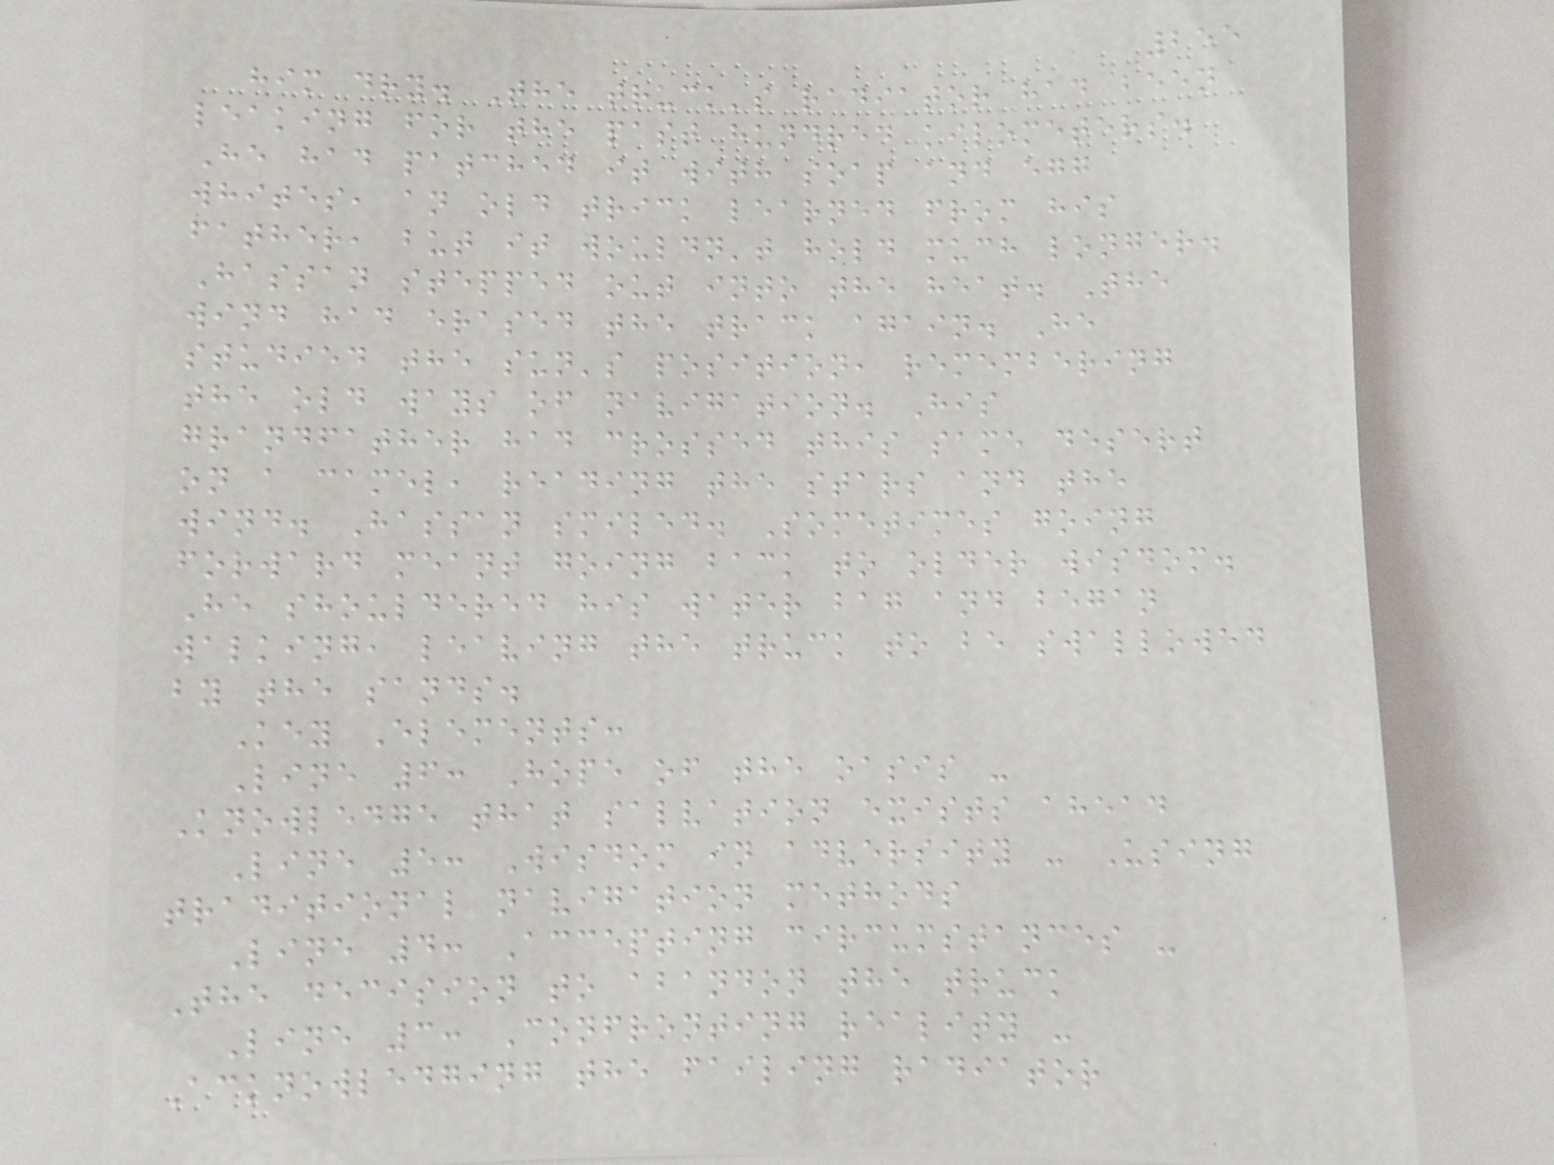255
him dry. The truck's radiator had been
leaking for the past hundred kilometers.
He had patched it with soap and egg
whites, an old trick learned from his
father, but it wouldn't hold much longer.
Hassan stepped out into the heat. The
wind had erased the track again. He
studied the sun's position, remembering
the old ways of navigation. His
grandfather had crossed this same desert
on a camel, reading the stars and the
wind. Hassan smiled. Sometimes going
forward meant going back to older wisdom.
He shouldered his water bag and began
walking, leaving the truck to be swallowed
by the sands.
Key Elements:
Line 6: Hope of the oasis -
Knowledge that salvation exists ahead
Line 5: Wisdom in adversity - Using
traditional navigation methods
Line 4: Accepting circumstances -
The decision to abandon the truck
Line 3: Confronting reality -
Acknowledging the failing radiator
